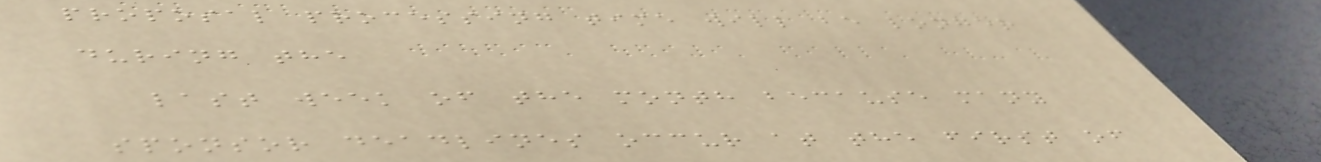proposal processing time will be longer
during the
last week of the month because many
sponsor deadlines occur at the first of
